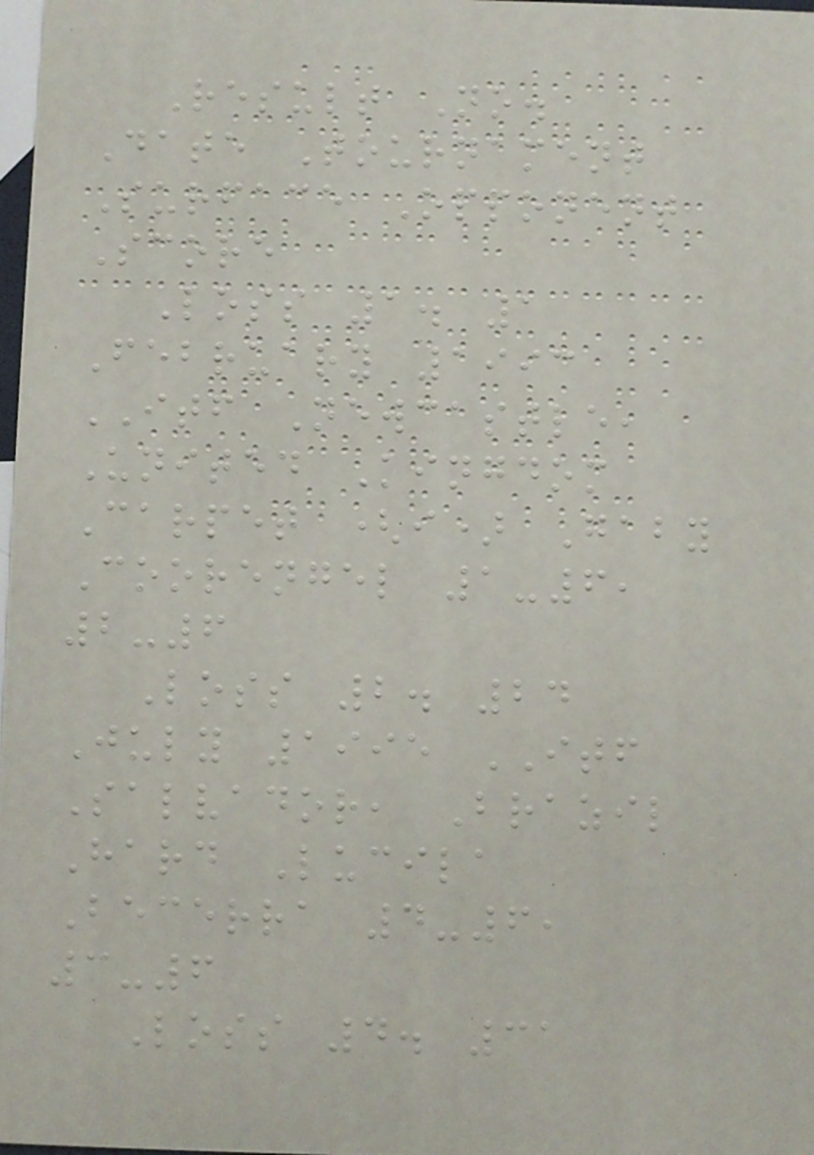Result No.
Date Tournament
Surface Opponent
Score
Loss 1. 1
February 1993
ITF Newcastle,
United Kingdom
Carpet (i) Gaby
Coorengel 1-6,
2-6
Loss 2. 24
July 1995 ITF
Salvador, Brazil
Hard Lucila
Becerra 4-6,
3-6
Loss 4. 31
